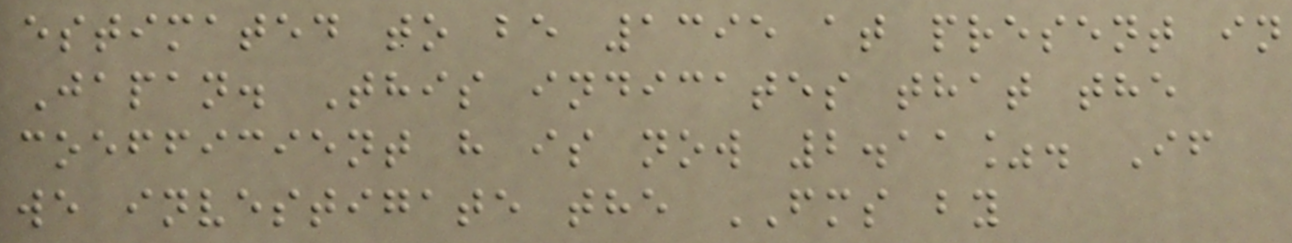estimated to be 1395 at present in
Japan. This indicates that the
coefficient h is now 2.11%. If
we investigate the FMS by
